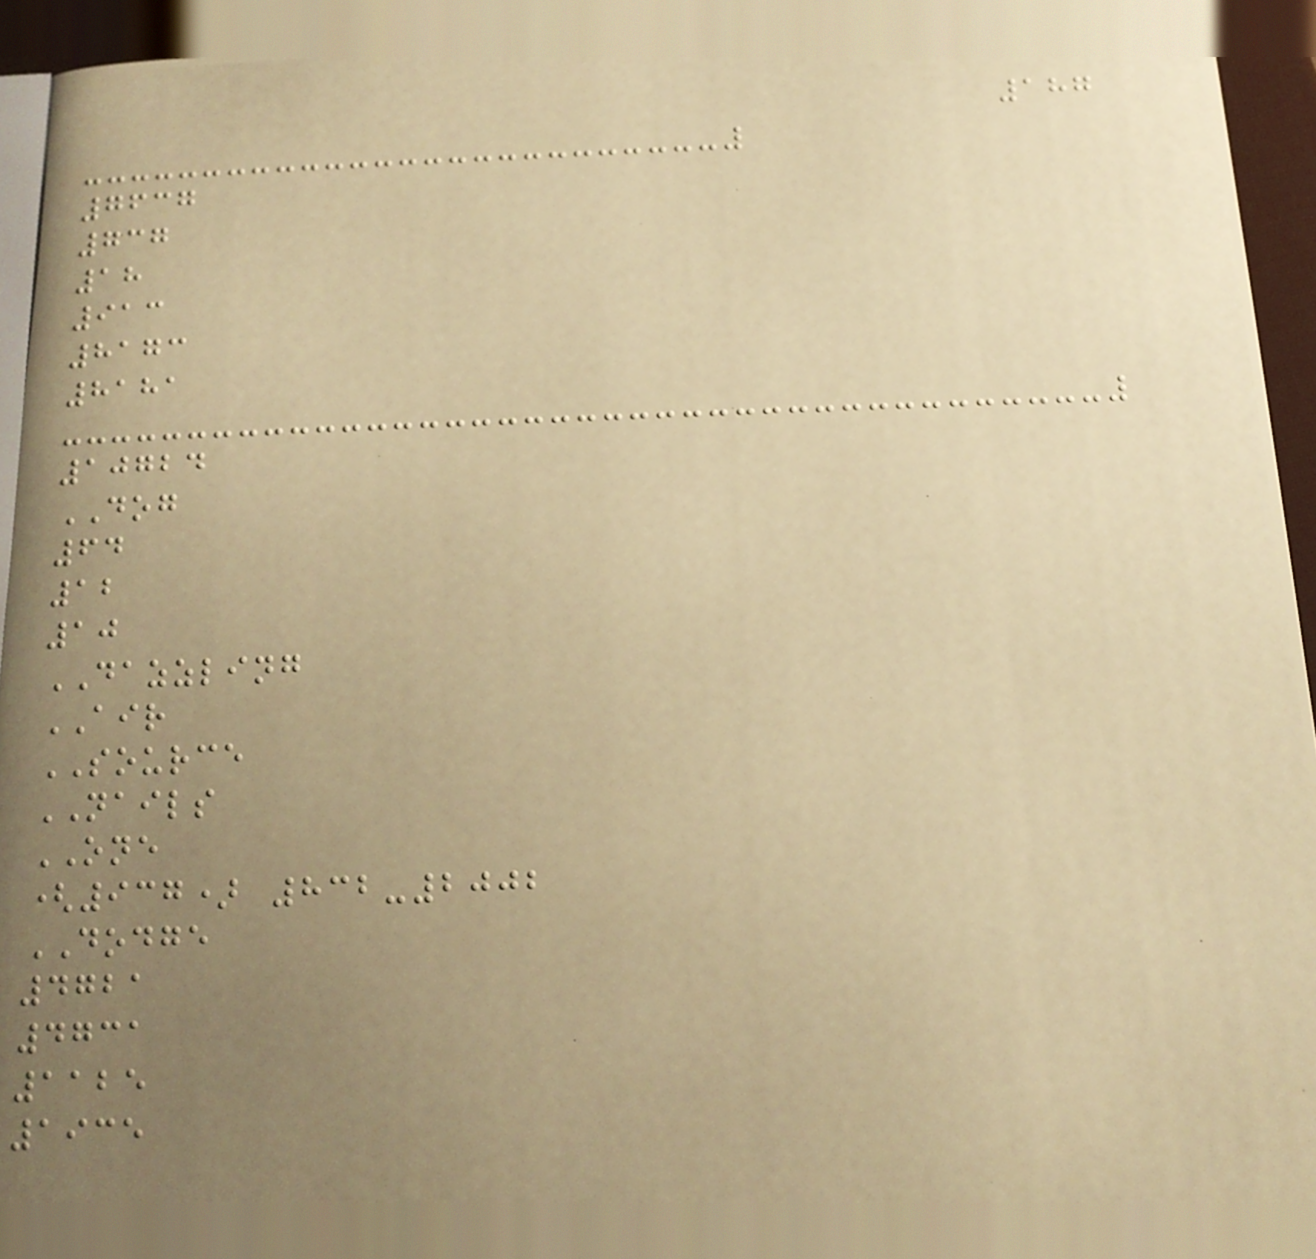187
7637
737
18
913
8173
8181
10724
DOG
64
12
10
DAZZLING
AIR
SOURCE
NAILS
ONE
(937) 832-2002
DODGE
4721
4731
1125
1935
